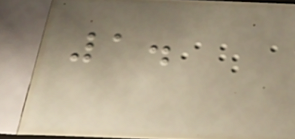1.
